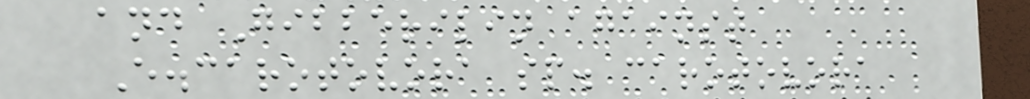and Gibberilin against
E.carotovora sp. carotovora
